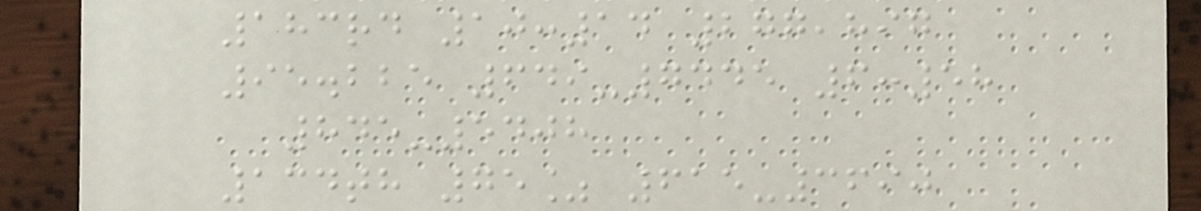183rd 10:14 277,897
95.225 649-7445 6:58
845-5408
134th 75% 615-3690
